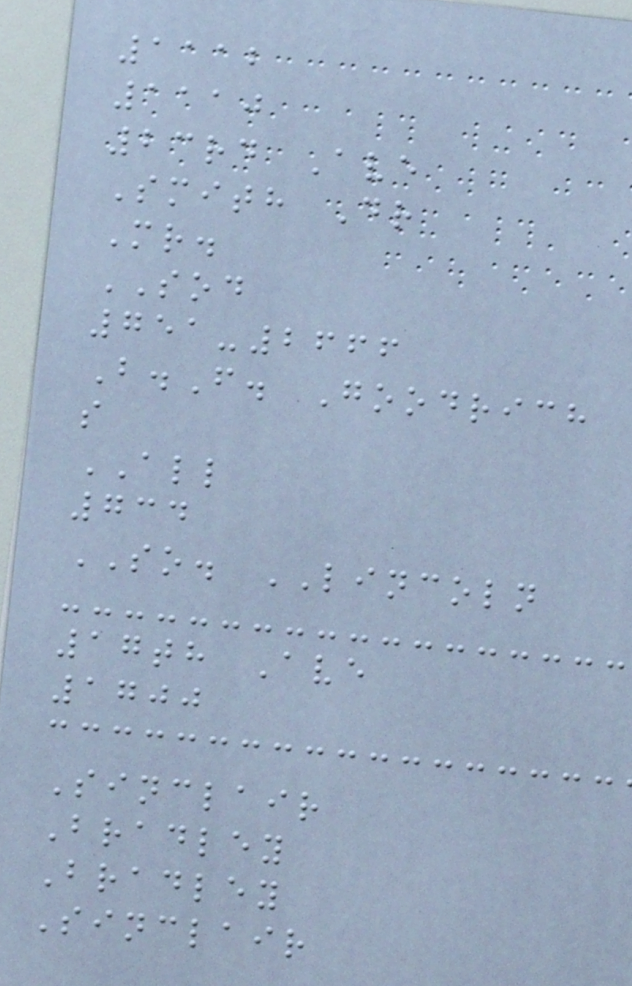1112
1110
23rd Ave
Smith Dr
Mr.
SOD
751-2666
B.F. Goodrich
s
ALL
734
SO. LINCOLN
17th Ave
1700
Sinclair
Bradley
Bradley
Sinclair
